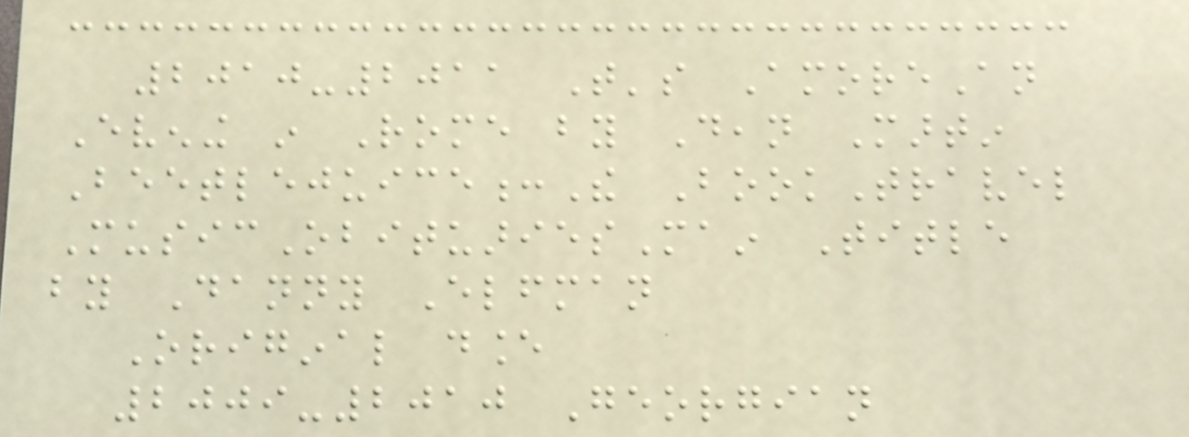2010-2011 That's AmoreAn
Evening in Rome by Dean Martin
Beetlejuice:The BookTravel
MusicObituariesMain Title
by Danny Elfman
Original dance
2009-2010 Georgian
